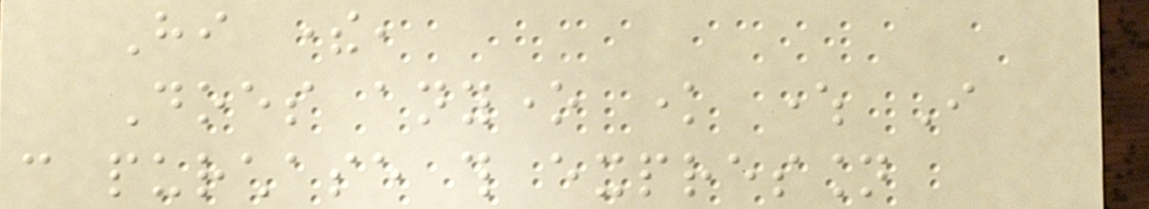Hi there,
Does anyone know where I
can purchase this expression
